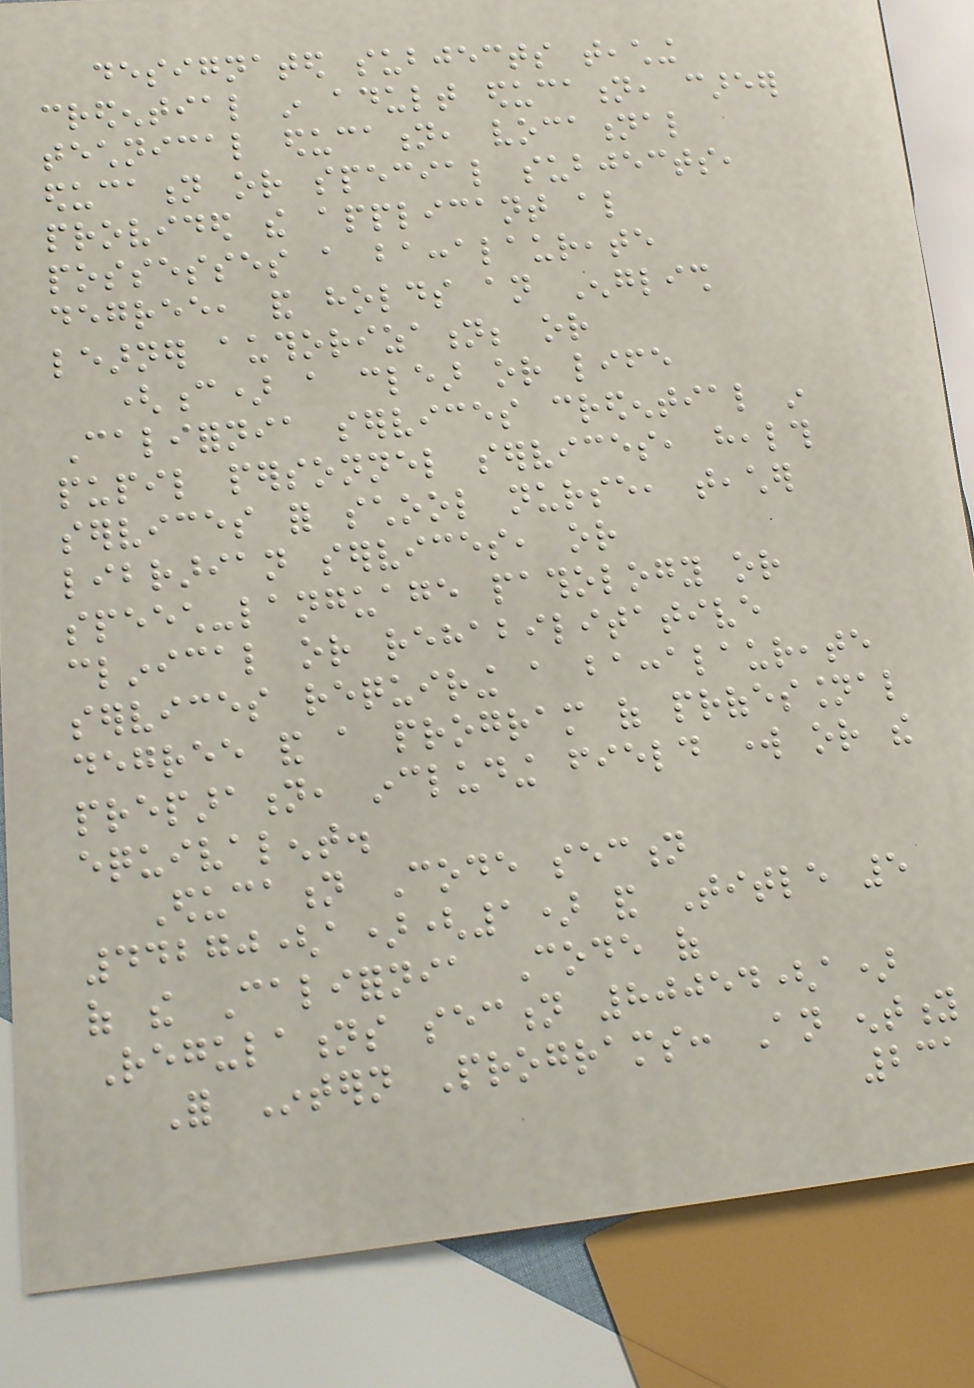designated subjects teaching
credential in adult education, career
technical education, vocational
education or special subjects,
provided the applicant also
possesses a baccalaureate
degree, and holds an English
learner authorization; or
(c) a clear or life
California services credential in
pupil personnel services, health
services for school nurse, teacher
librarian services, or
speech-language pathology or
clinical or rehabilitative
services requiring a baccalaureate
degree and a program of professional
preparation, including field work or the
equivalent.
Education Code section
44270(a)(1) and Title 5
of the California Code of
Regulations section 80054(a)
For Intern Programs: An entity
231
